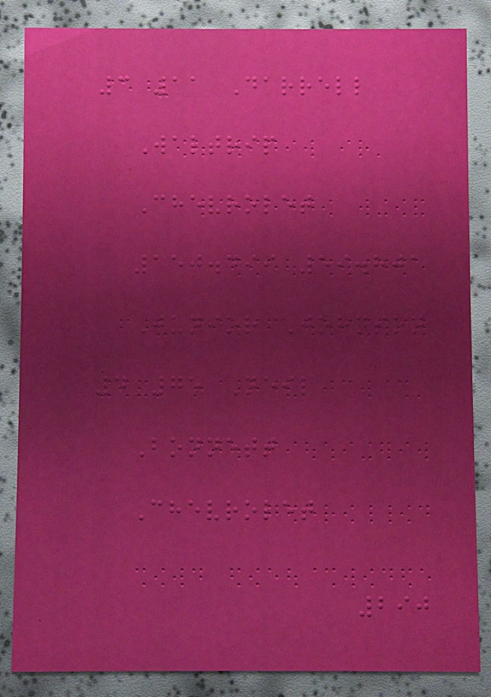3 11 Darrell
Waltrip
Chevrolet
150.499 59.801
Junior Johnson
4 75 Neil
Bonnett
Chevrolet
290
